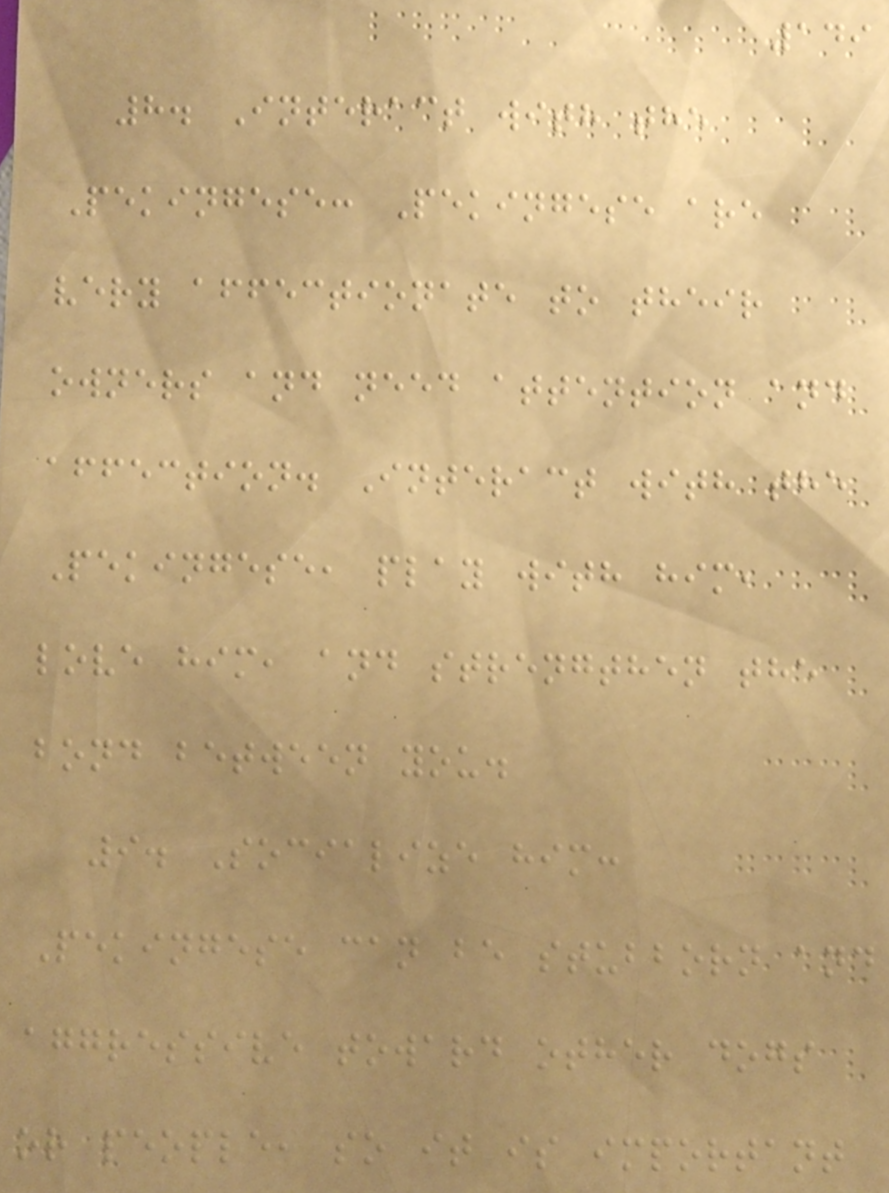149
8. Interact with the
Pekingese: Pekingese are
very affectionate to their
owners and need attention and
affection. Interact with the
Pekingese, play with him,
love him, and strengthen the
bond between you.
9. Socialize him:
Pekingese can be stubborn and
aggressive toward other dogs
or people, so it is important
